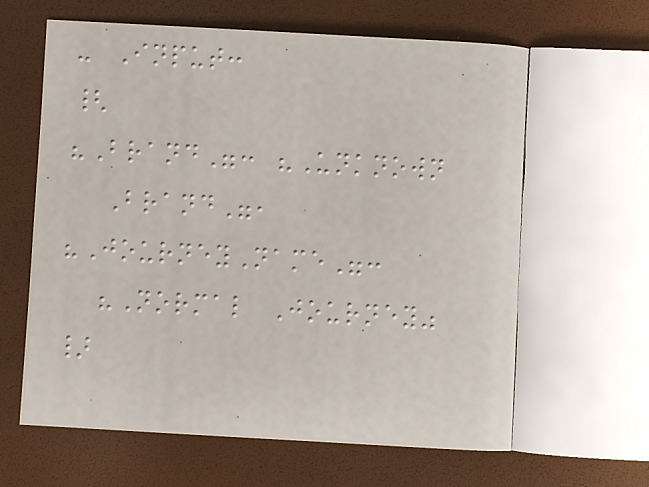- Input:
{
"Brand": "Unknown
Brand",
"JourneyName":
"Normal Journey"
}
